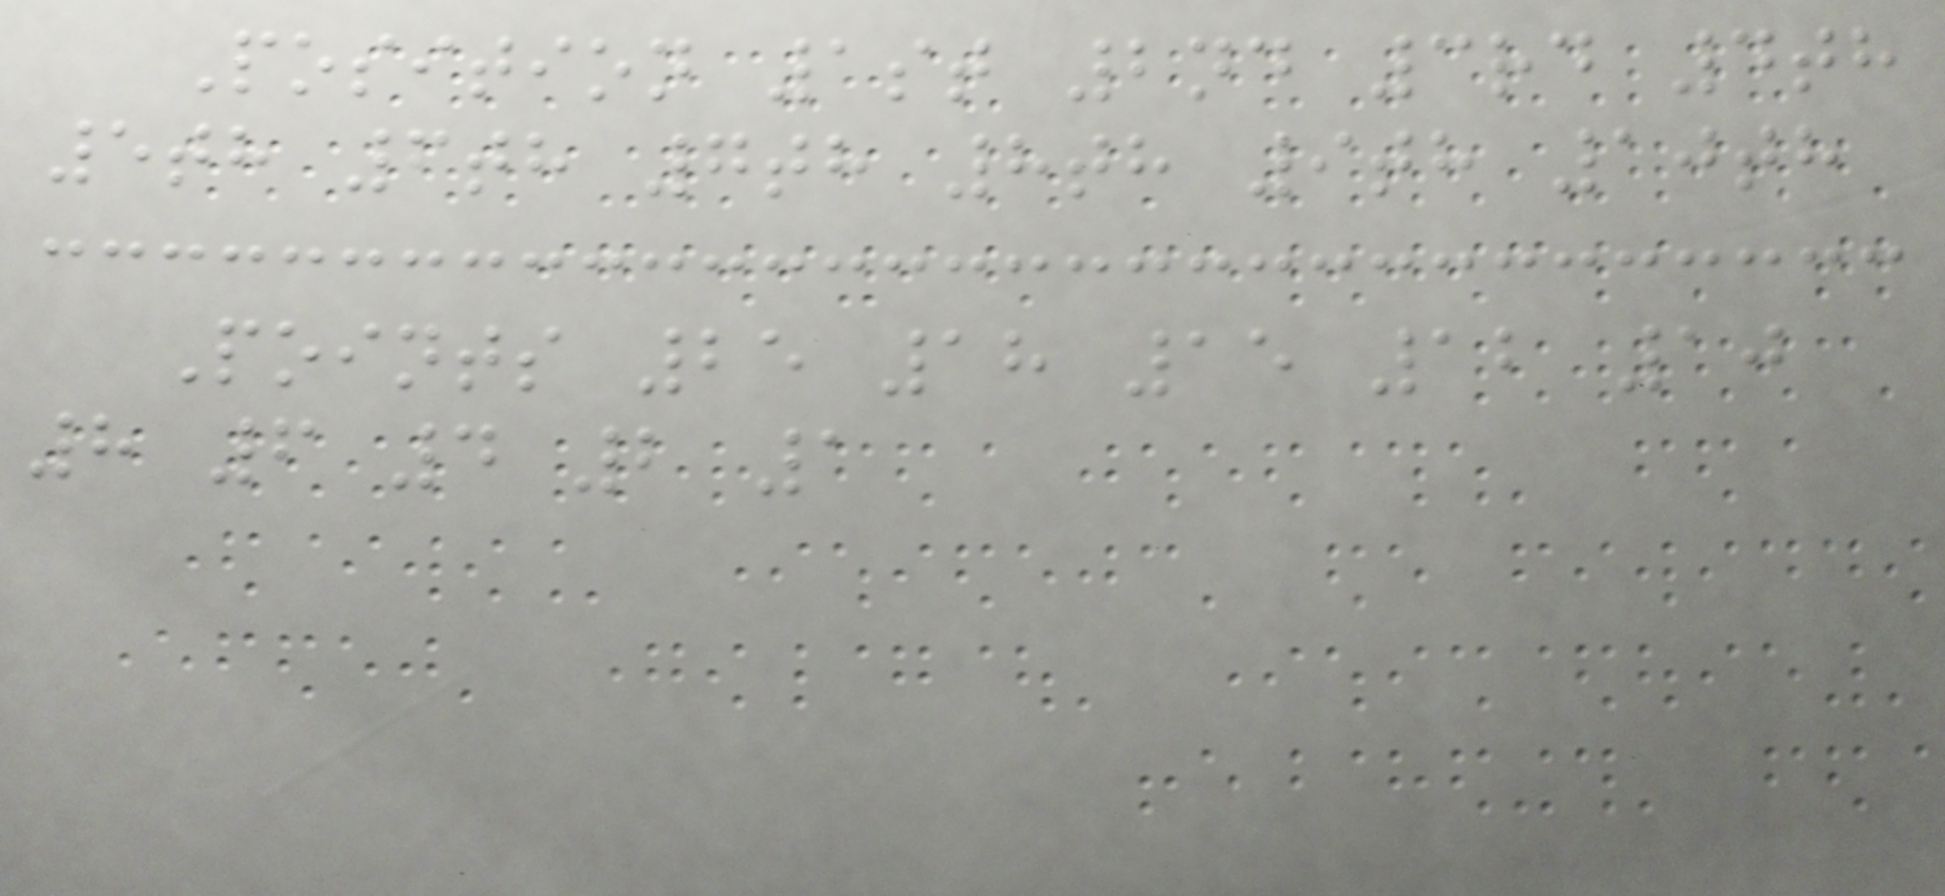Position 1st 2nd 3rd 4th
5th 6th 7th 8th 9th 10th
Points 25 18 15 12 10
8 6 4 2 1
